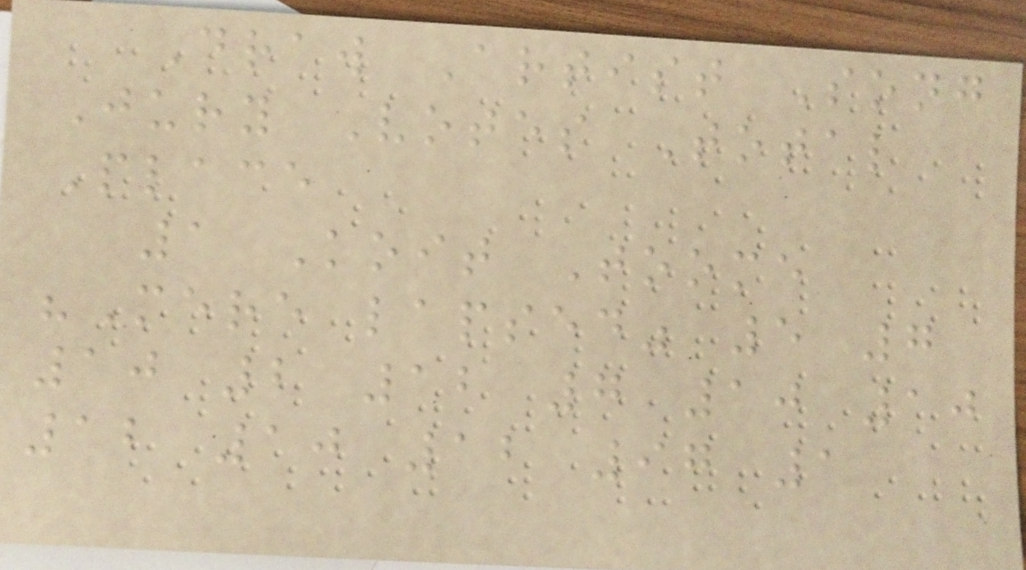Draw Artist Song
Jury Votes Total
Place
1 Koit Toome
"Mere lapsed" 5 7
10 2 12 7 10 10
12 10 12 97 1
